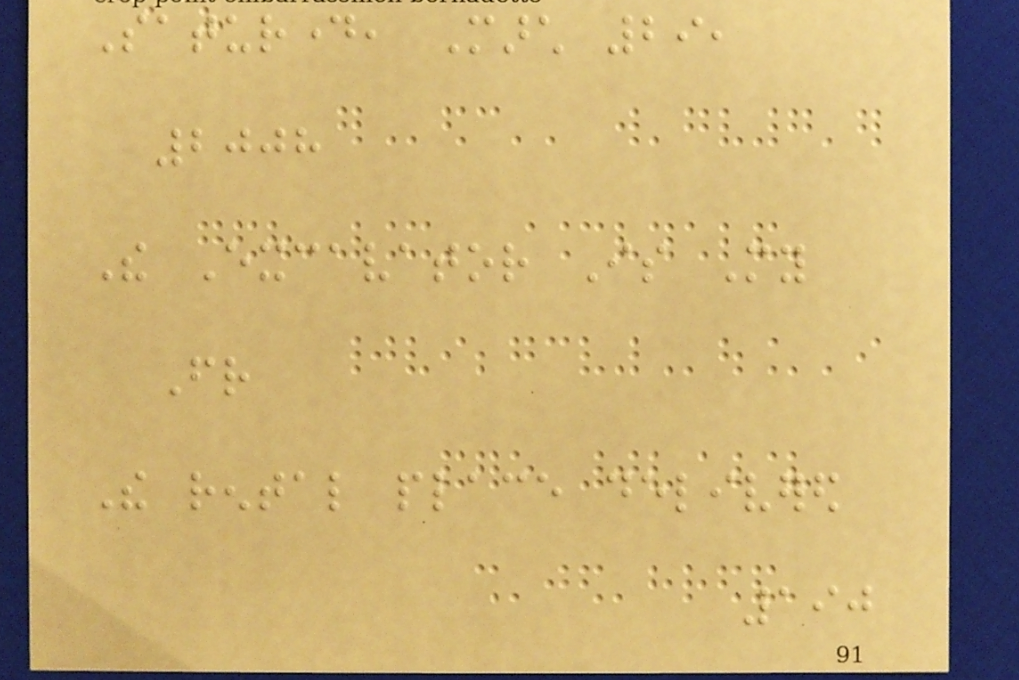Saturday, March 29,
2008
The Excavator Is My
Friend
The rental place delivered
190
